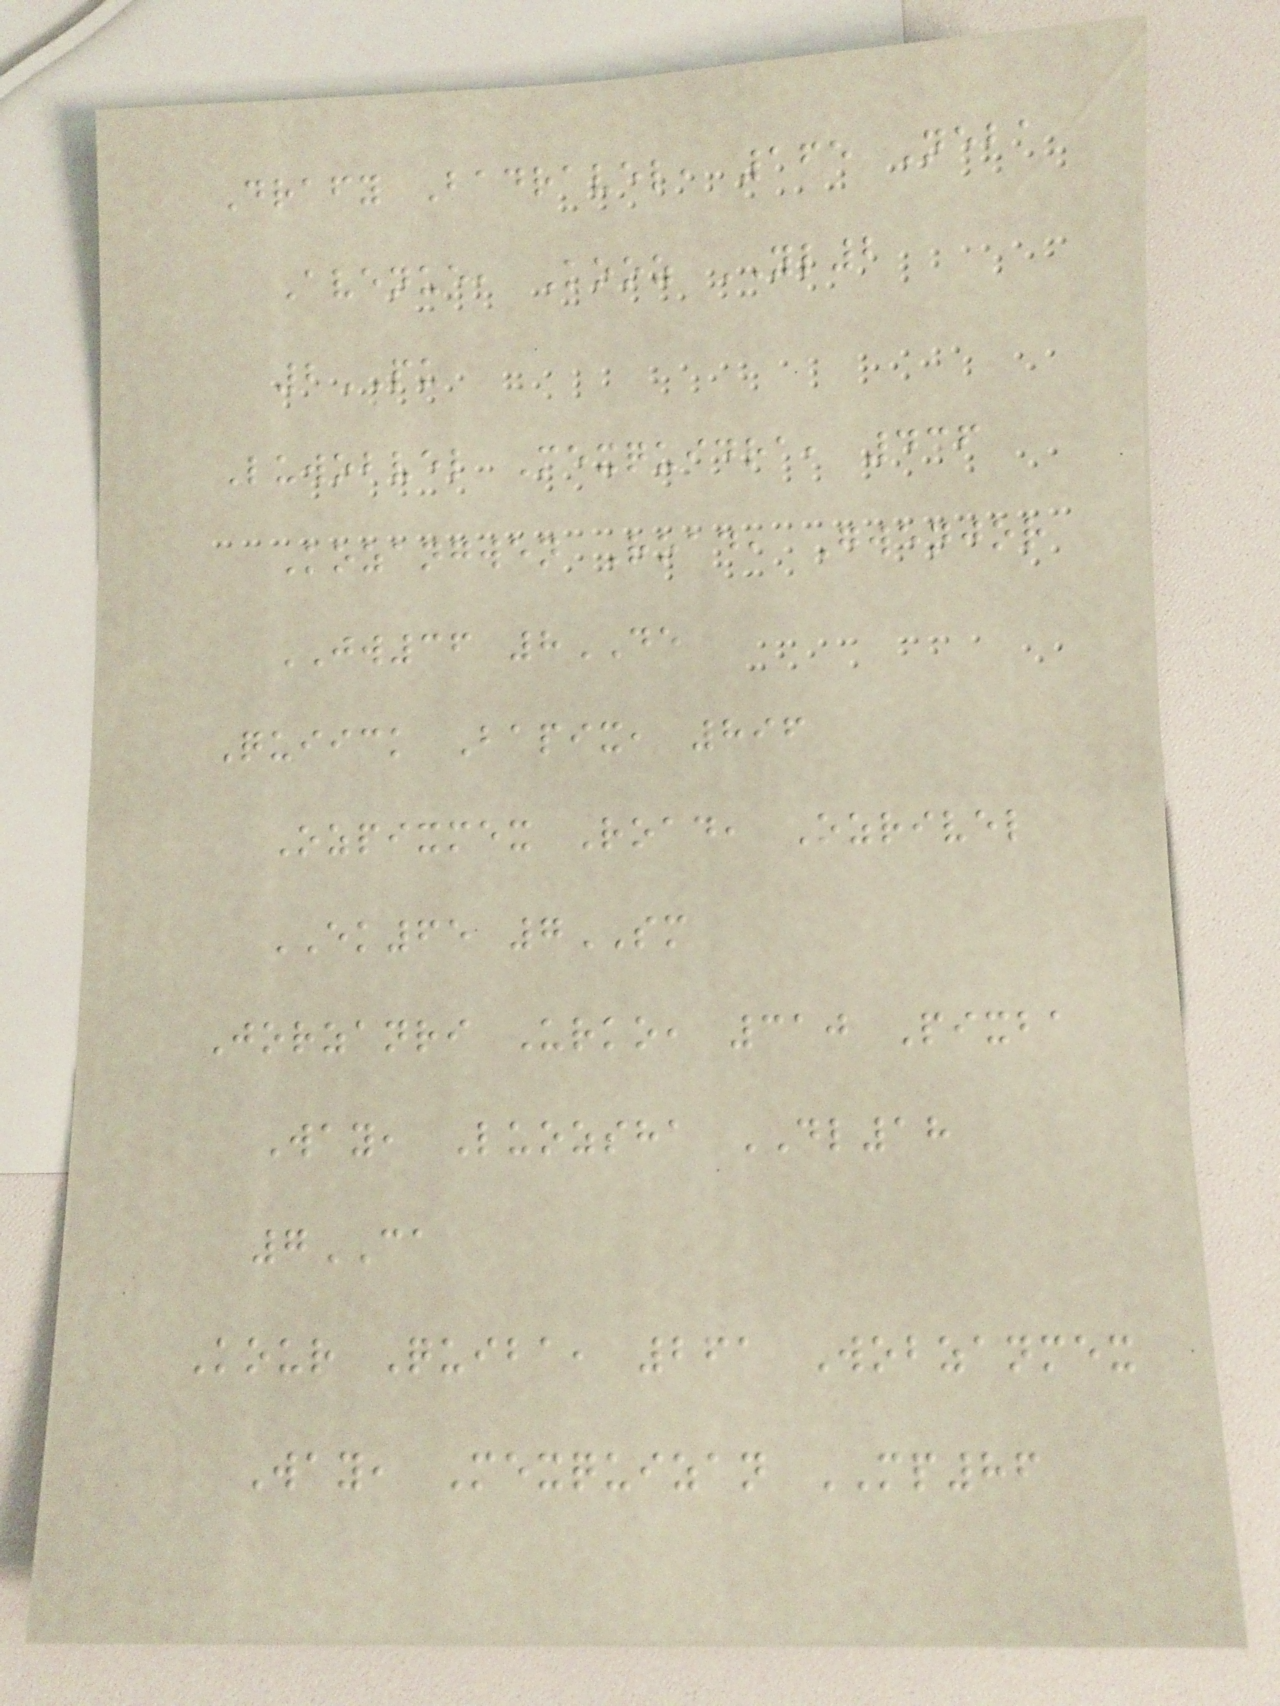Drafy Badravel, 165 Neba
Avenue, Kooz YL2
2PU
Luwobvel Mexquidra, 436
Kozangwen Road, Gwenjor
JW36 8DE
Quiick Bapix, 896
Ozpixmex Road, Ozrivel
EK65 7SM
Jorzanri Urko, 310 Pixba
Way, Luozsha DL18
7CA
Kour Quiba, 261 Wobzanmex
Way, Mexquizan MP86
